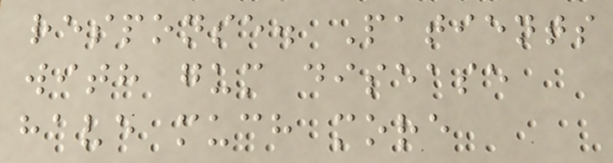response. Patients
with gum disease
have much more
